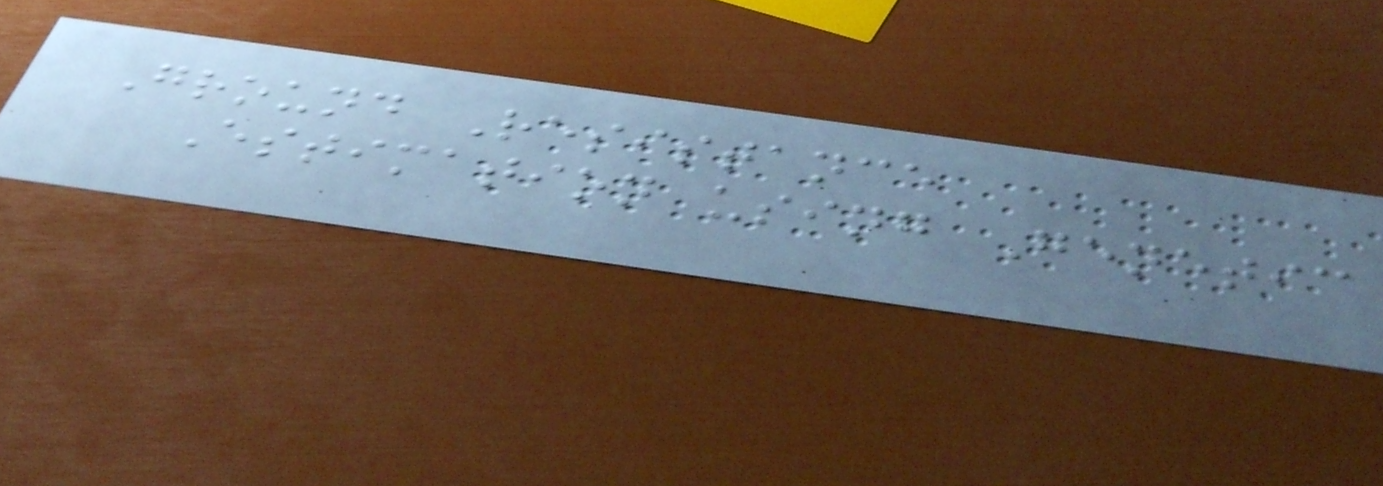Ground Resistance
Estimation using Genetic
